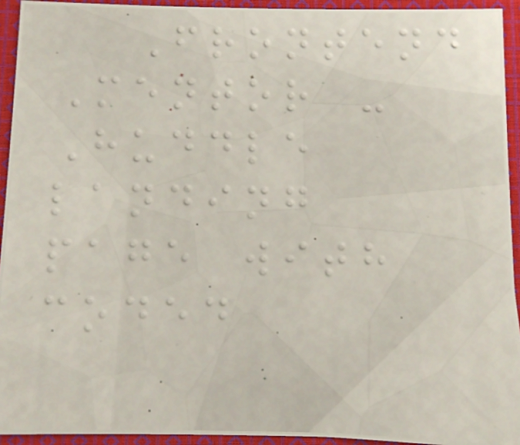Frontend
Mentor -
Huddle
landing
page with
coded
